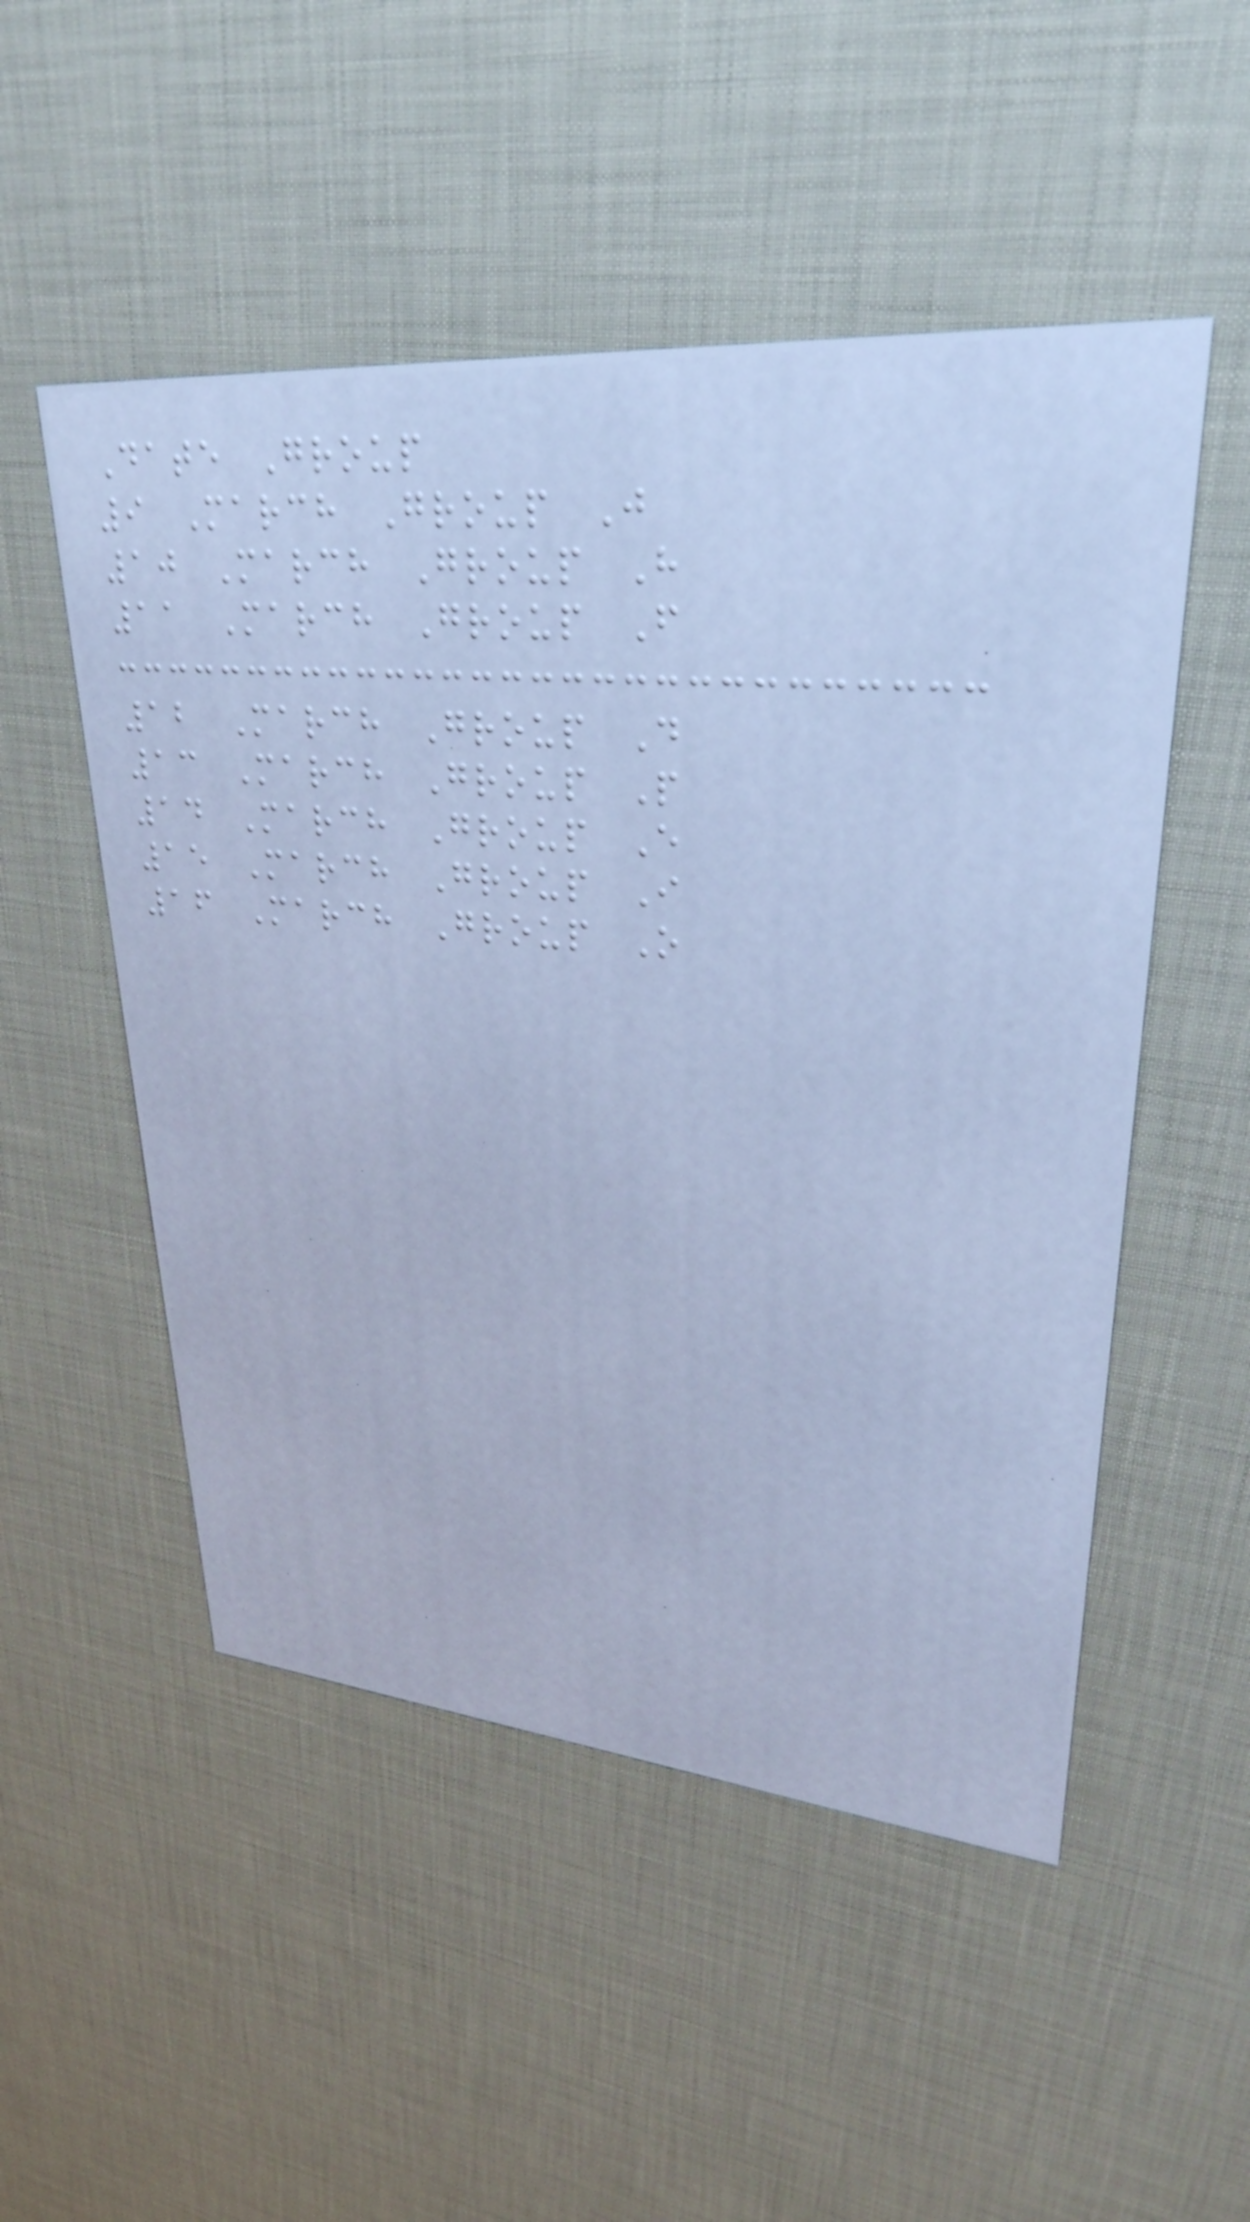Date Group
9 March Group J
10 March Group H
11 March Group F
12 March Group D
13 March Group P
14 March Group E
15 March Group I
16 March Group O
